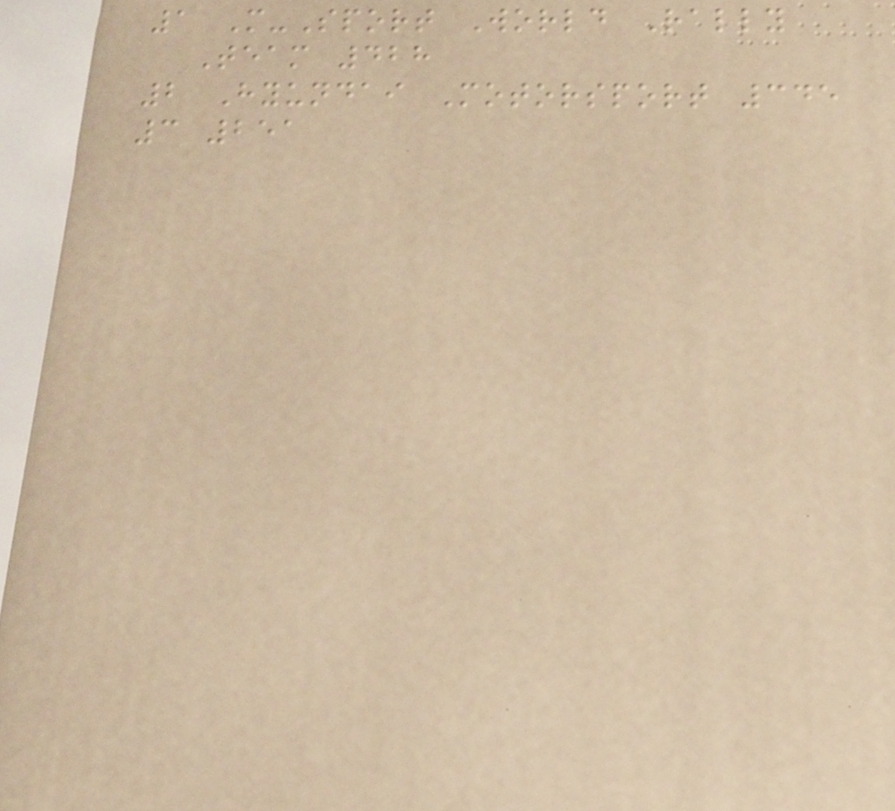1 M-Sport World Rally
Team 428
2 Hyundai Motorsport 345
3 251
